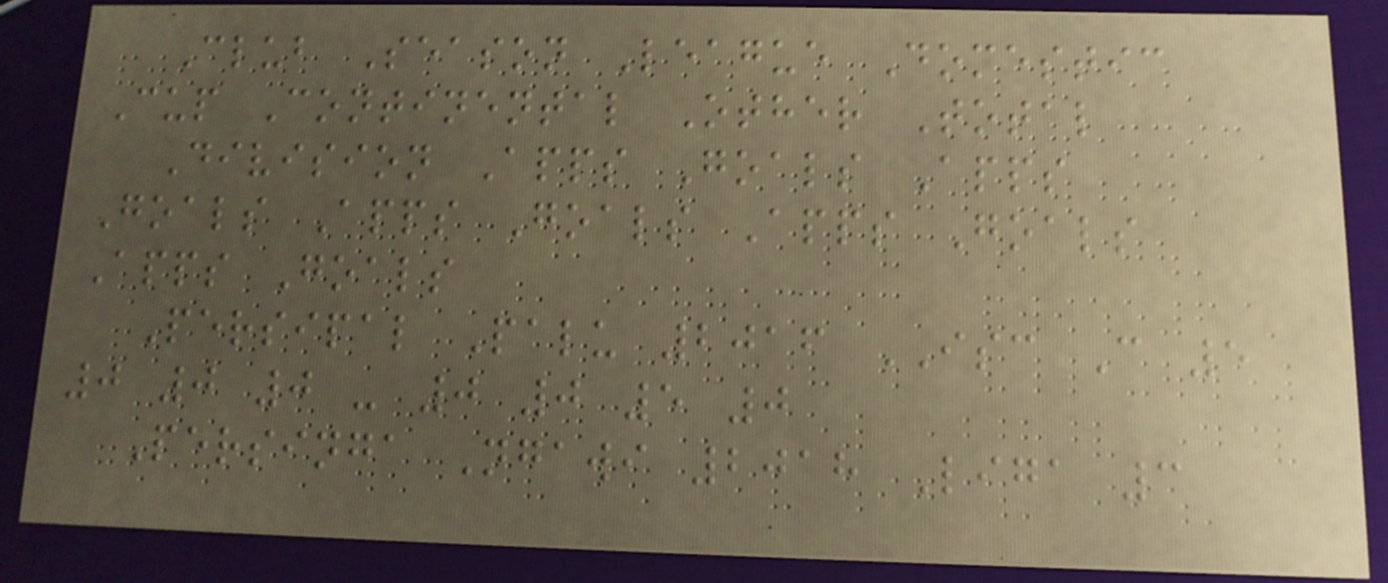Club Season League Domestic
Cup Continental Other Total
Division Apps Goals Apps
Goals Apps Goals Apps Goals
Apps Goals
Persipal Palu 2016 ISC C 5
0 0 0 - 0 0 5 0
Persinga Ngawi 2018 Liga 3
